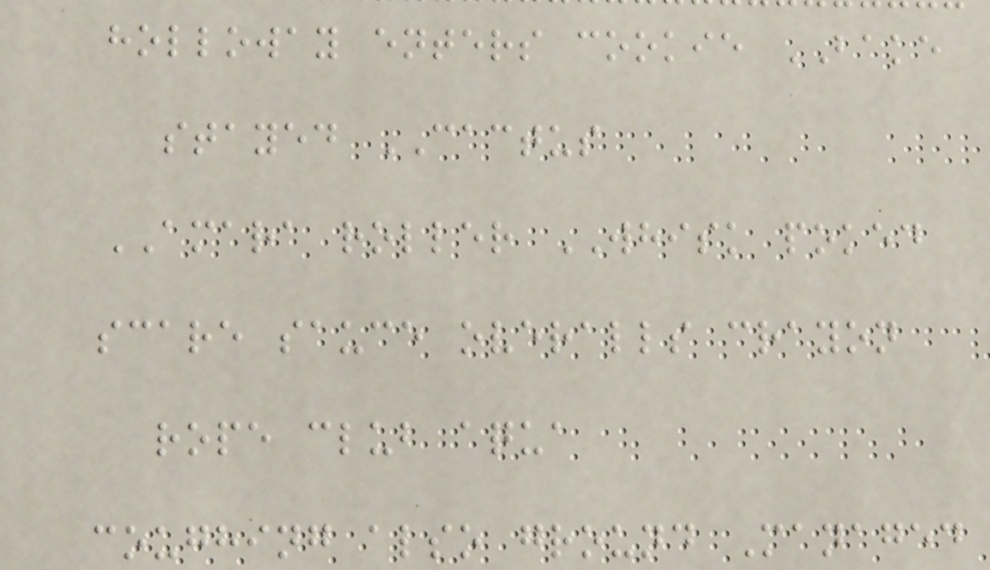holloway enters cookie BAKE
stayed CACTUS
AMARA roller WHISK poked
scare sauce overalls crayon
rope club aqua
coughing also ground Managed
